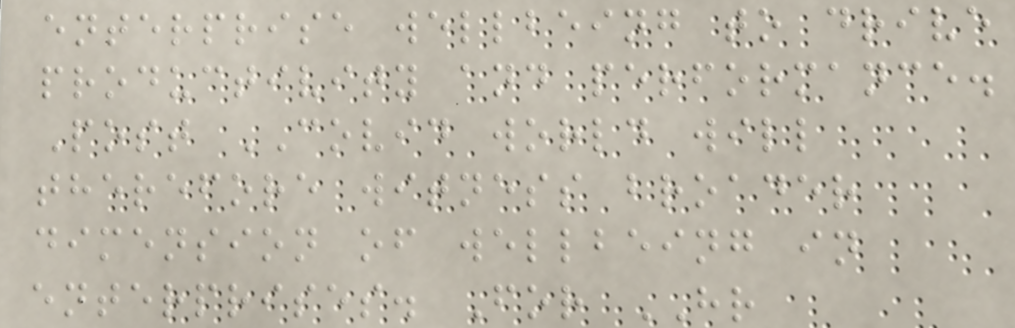enterprise wellbeing to drive
productivity and performance.
Post COVID world will
therefore witness broader
dimension of wellbeing in
enterprises. For HR
